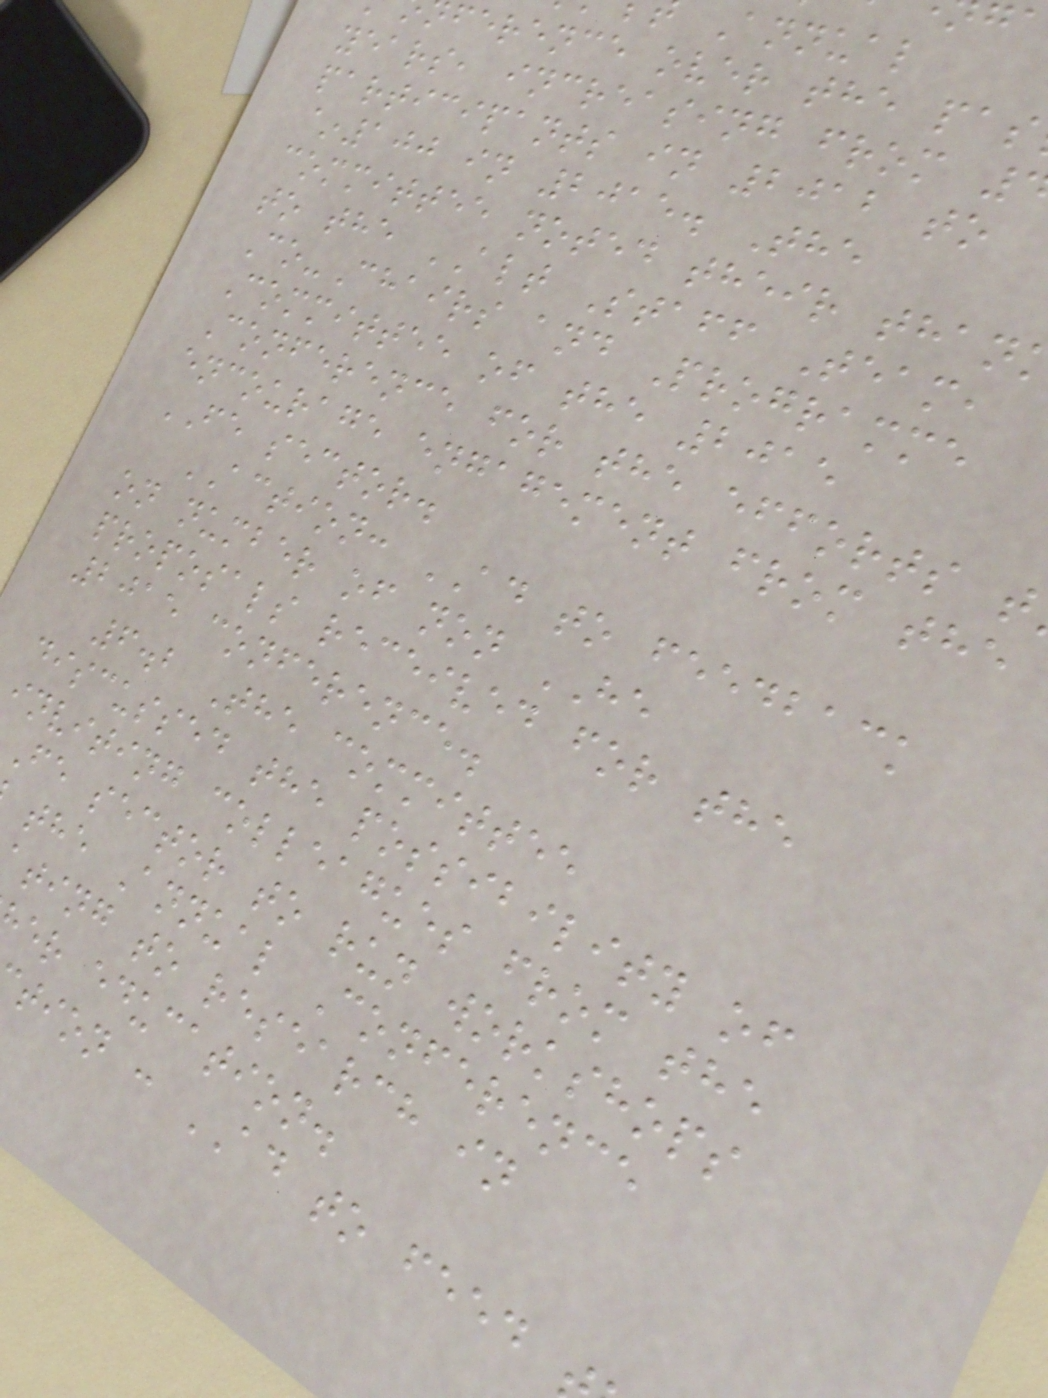Annual
ference over the pas
years, increasing from
participants in 2012 to
~100 in 2015. The
committee noted their than
to the ALT Staff Team,
Co-Chairs and Programme
Committee of the 2015
Conference for the efforts t
encourage engagement from the
FE sector.
ACTION: AD to feedback
on number of non HE
proposals received for the
2015 conference.
6.2 The committee
discussed the possibility of
inviting colleagues from the
fe sector to run workshops
the Annual Conference
ting to research in
er education.
tion : AD to feed
